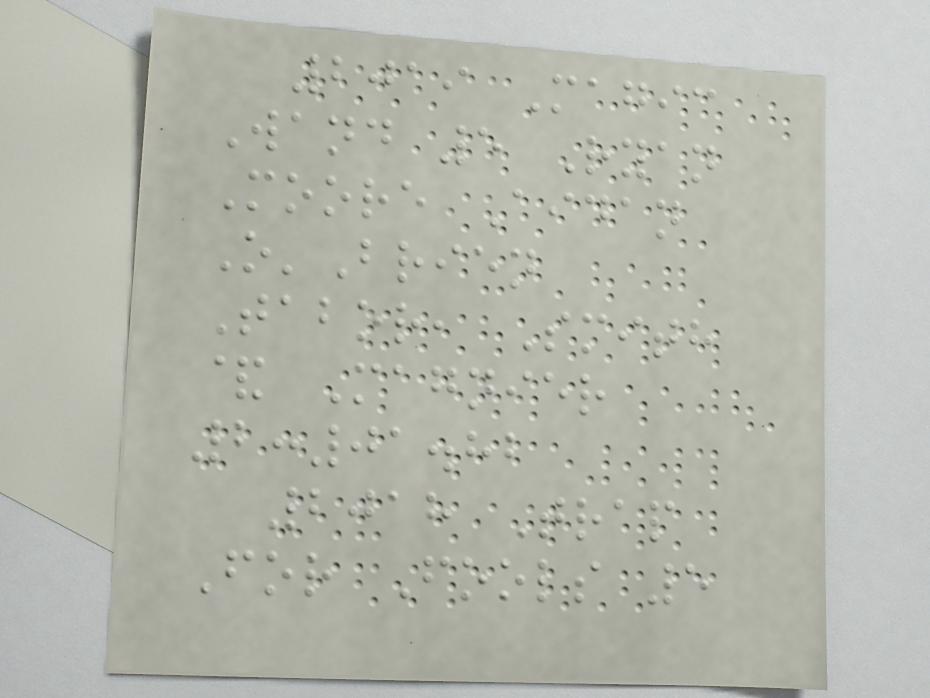2019 Magic
Wand 5 Ryan
Moore Aidan
O'Brien
Tabor, Smith
& Magnier
2:01.82
2018 Trap
For Fools 5
